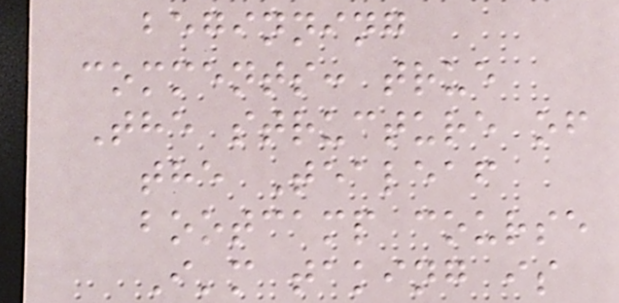beginning
comments: true
The structure of
the Tealeaf
bootcamp course
I'm taking is
